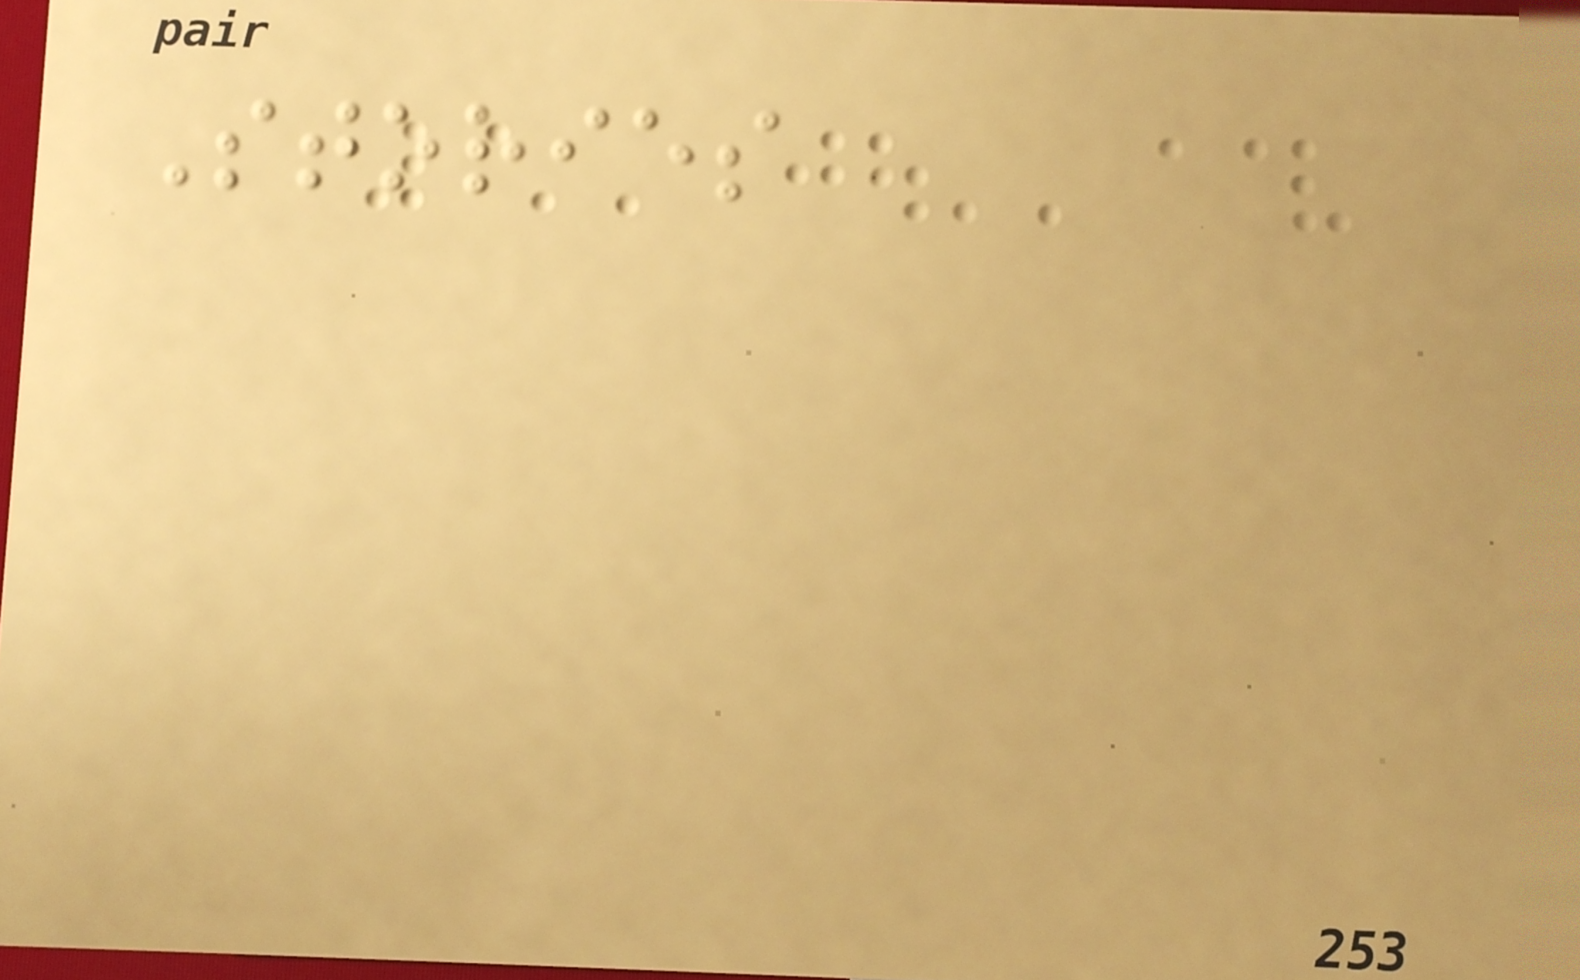Stories
